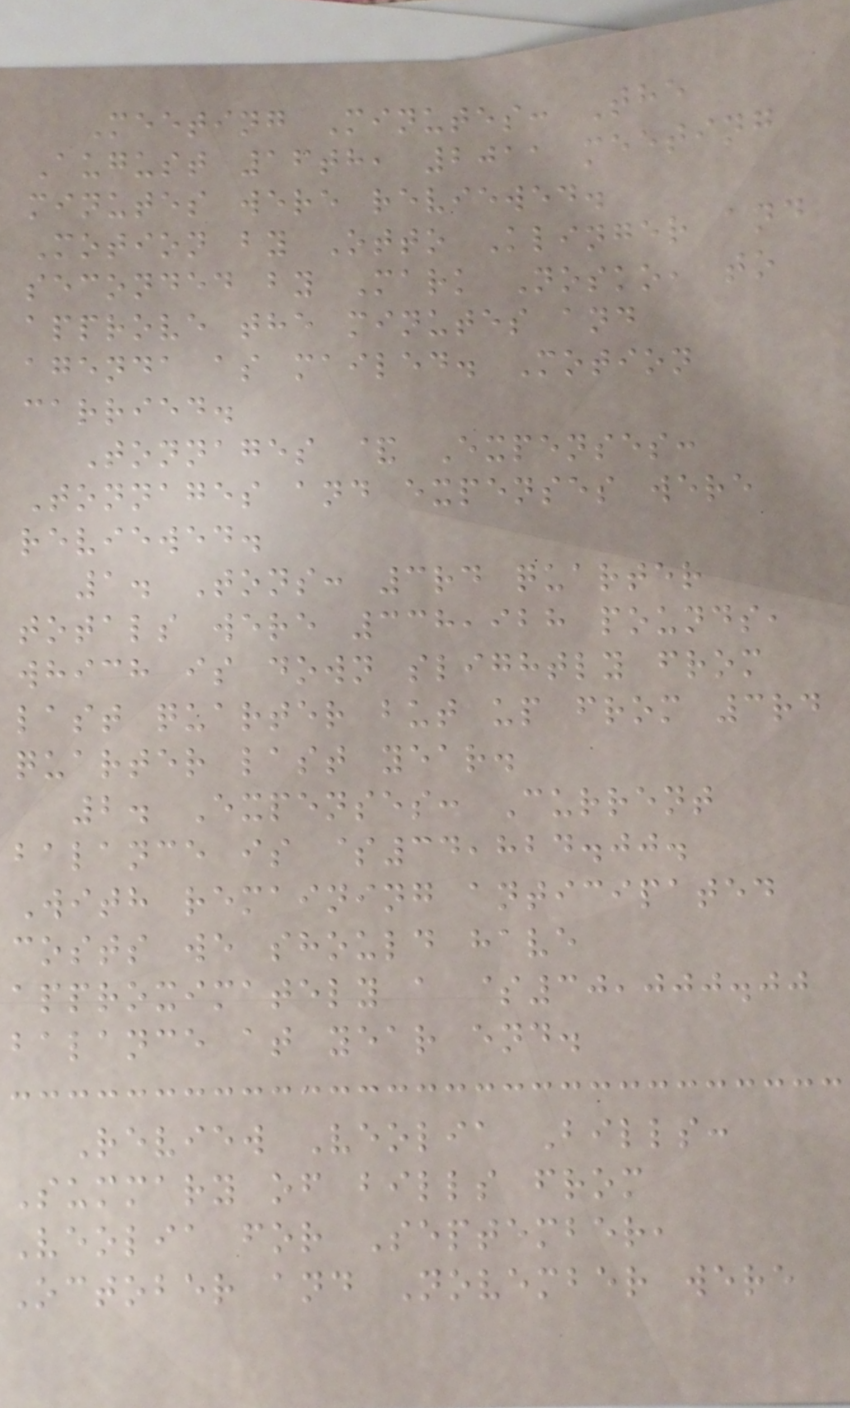Meeting Minutes: The
August 16th, 2011 meeting
minutes were reviewed.
Motion by Otto Klinger and
seconded by Mark Nosko, to
approve the minutes and
agenda as mailed. Motion
carried.
Tonnages & Expenses:
Tonnages and expenses were
reviewed.
1. Tons: 3rd quarter
totals were 338,928 pounds,
which is down slightly from
last quarter but up from 3rd
quarter last year.
2. Expenses: Current
balance is $34,824.00.
With remaining anticipated
costs we should have
approximately a $30,000.00
balance at year end.
Review Veolia Bills:
Summary of bills from
Veolia for September,
October and November were
